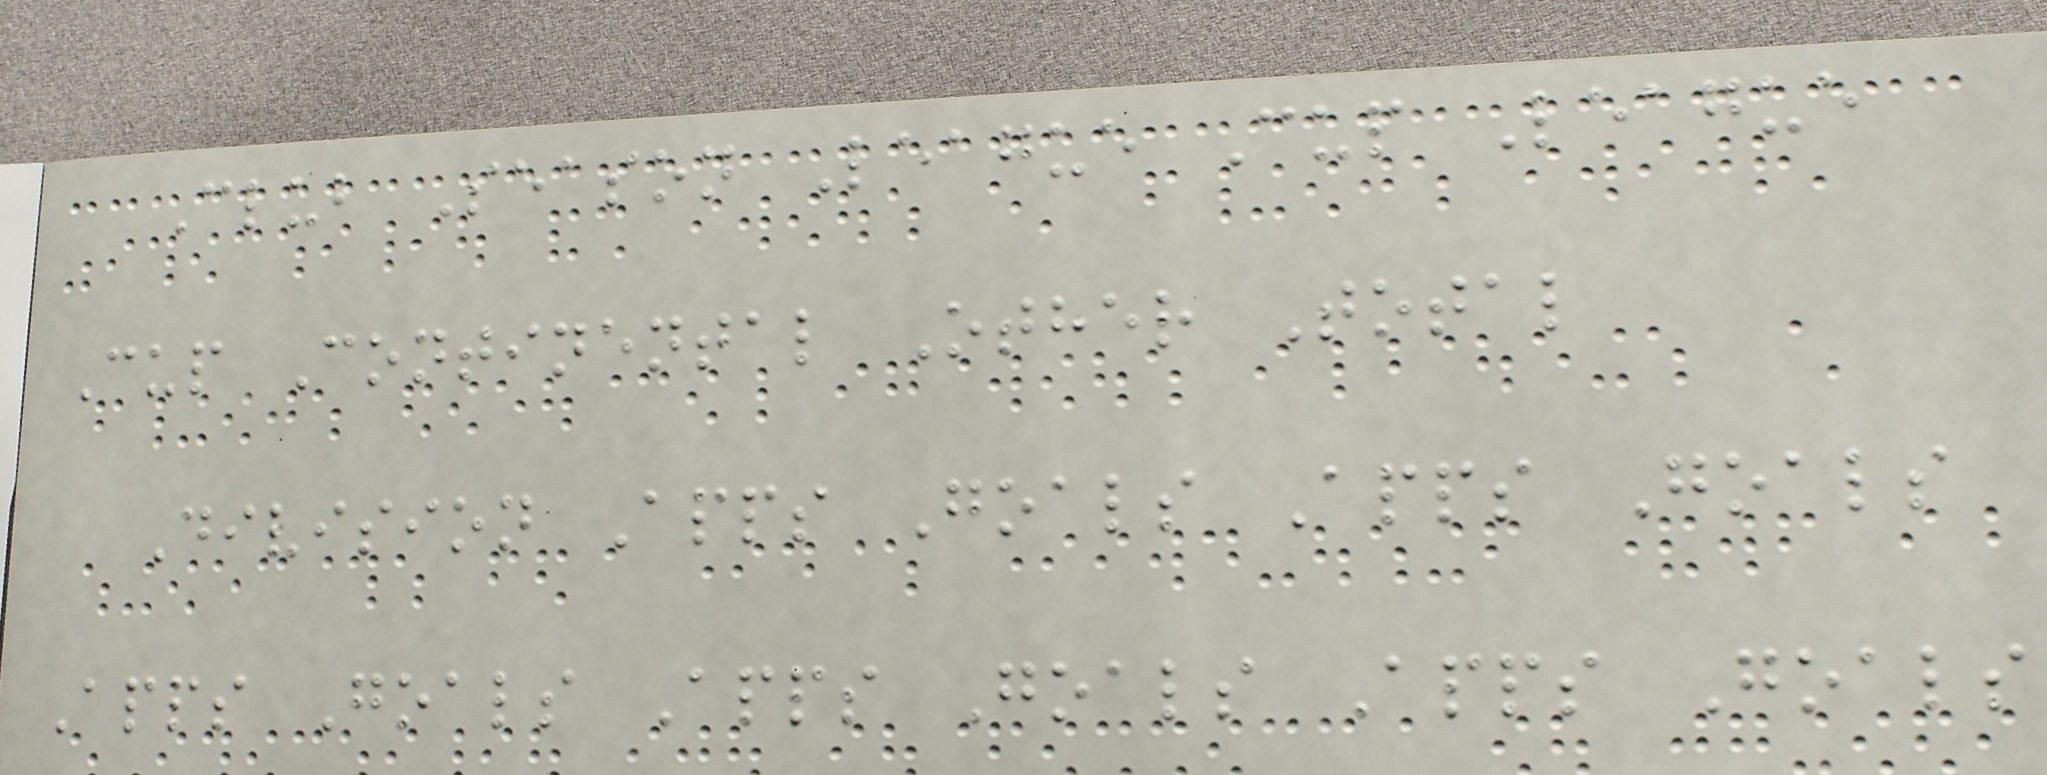Club Season League Cup League
Cup Continental Other Total
Division Apps Goals Apps Goals
Apps Goals Apps Goals Apps Goals
